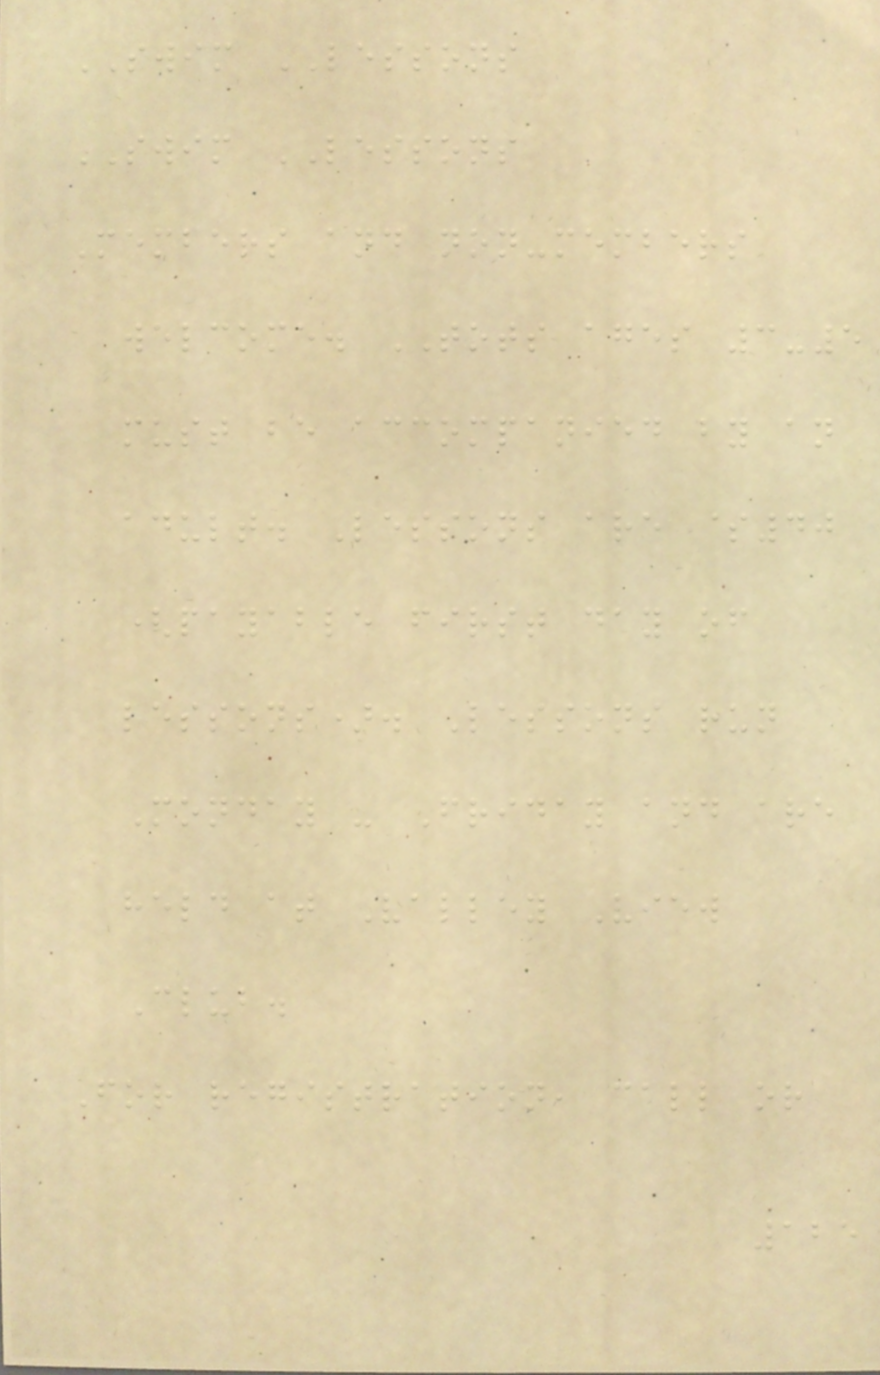SWIM LESSONS
SWIM LESSONS
Members and non-members
welcome. TOTS ages 3-5
must be accompanied by an
adult. Lessons are $40
(payable first day of
lessons). Lessons run
Monday - Friday and are
held at Valley View
Club.
For registration, call or
125
